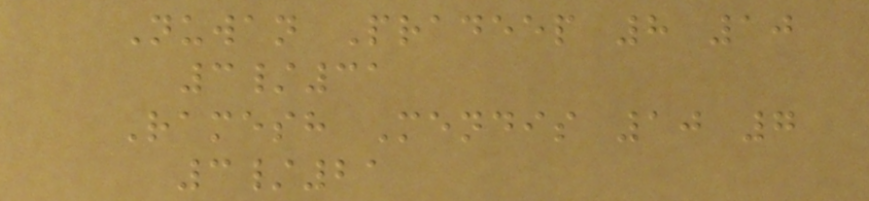Nuwan Pradeep 8 10
3/31
Ramesh Mendis 10 7
3/21
